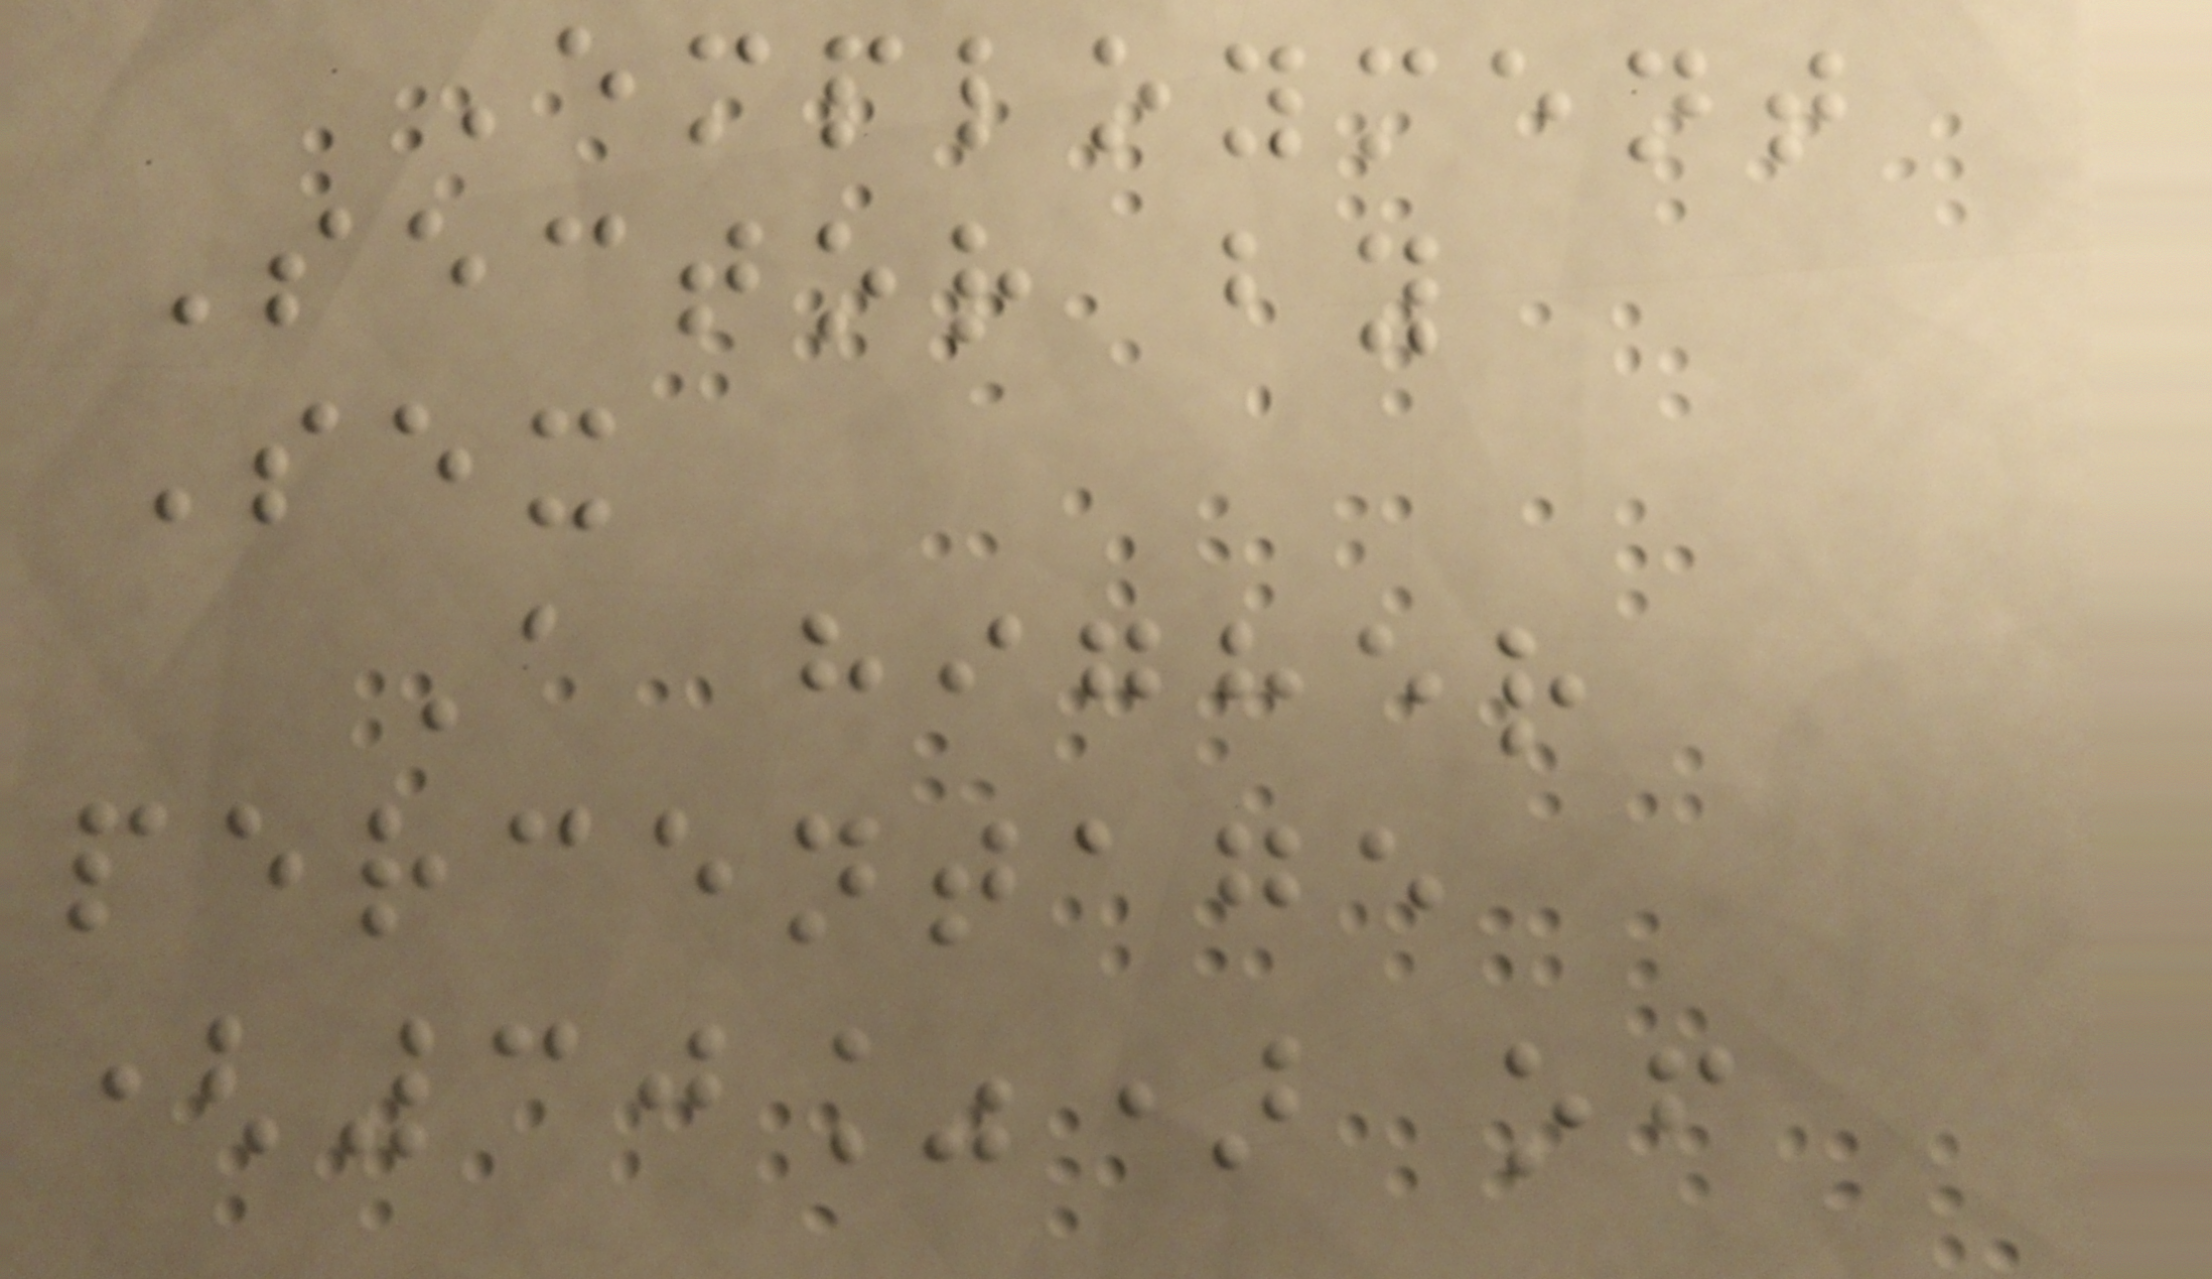Employment
Sector by
Sex
A higher
percentage
(30%) of
